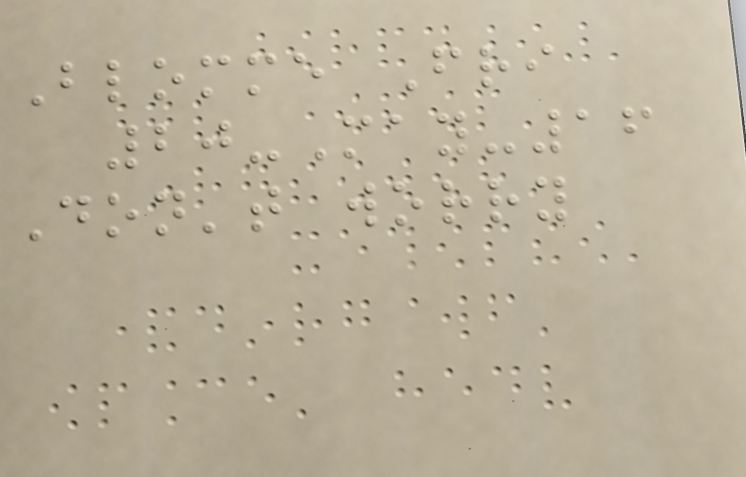Blomme Fri
20-May-16
Don't worry
